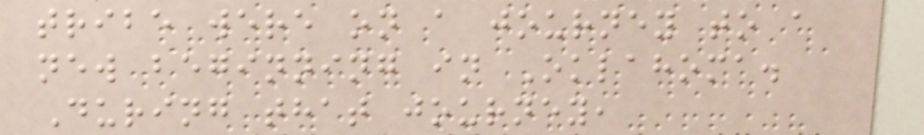tribe were on a journey to a
new beginning in Oklahoma.
During that journey,
